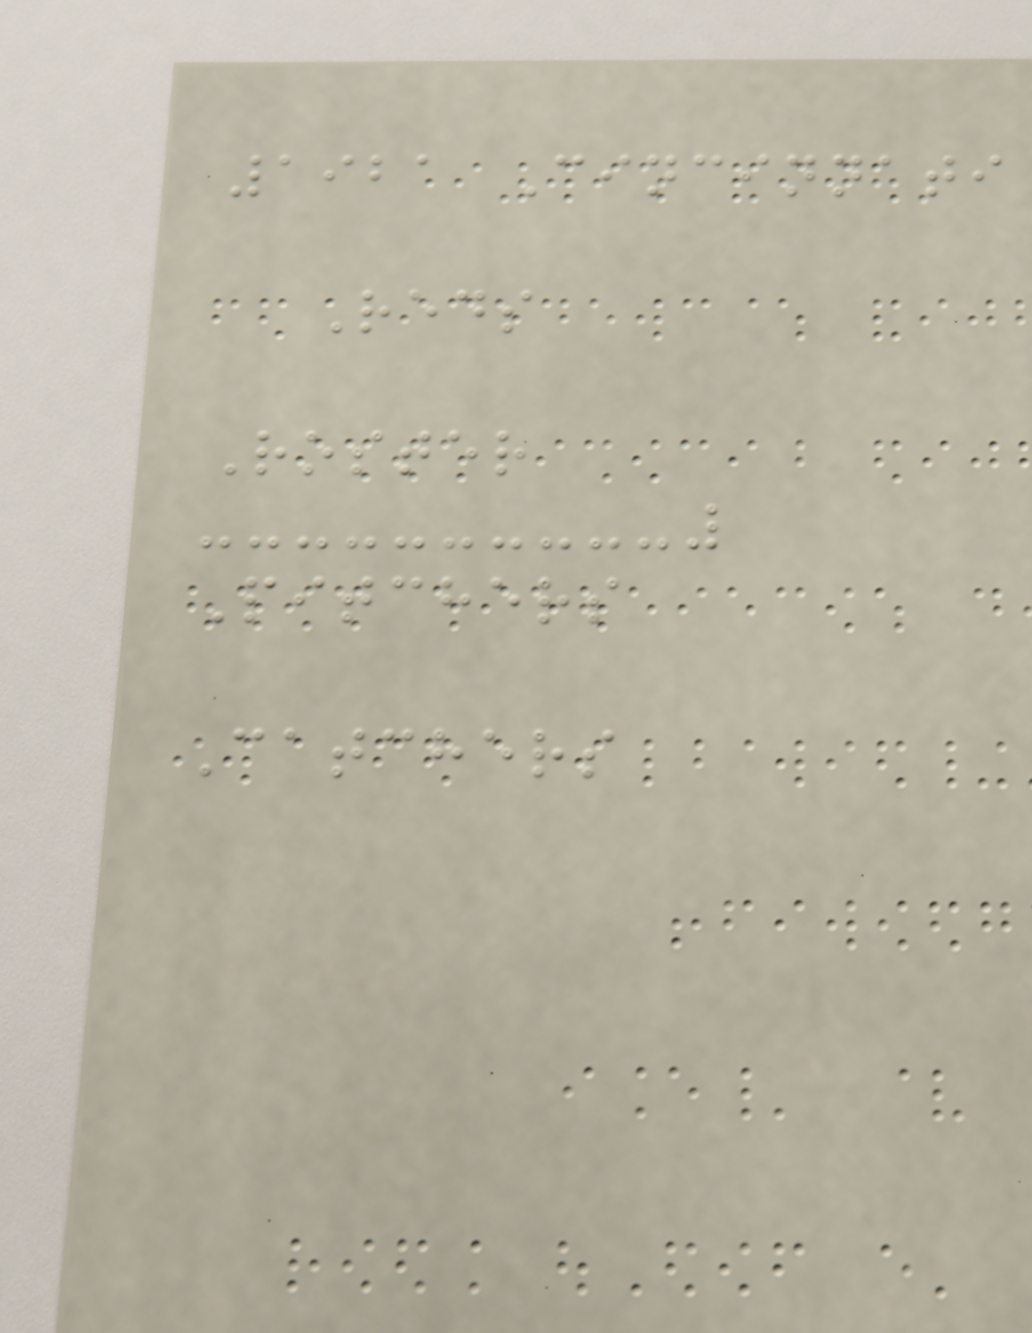1921 Cincinnati
Reds
Roster
Pitchers
Catchers
